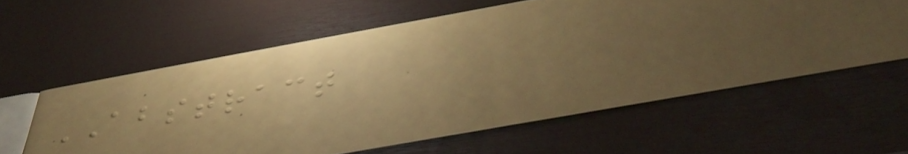ABSTRACT
